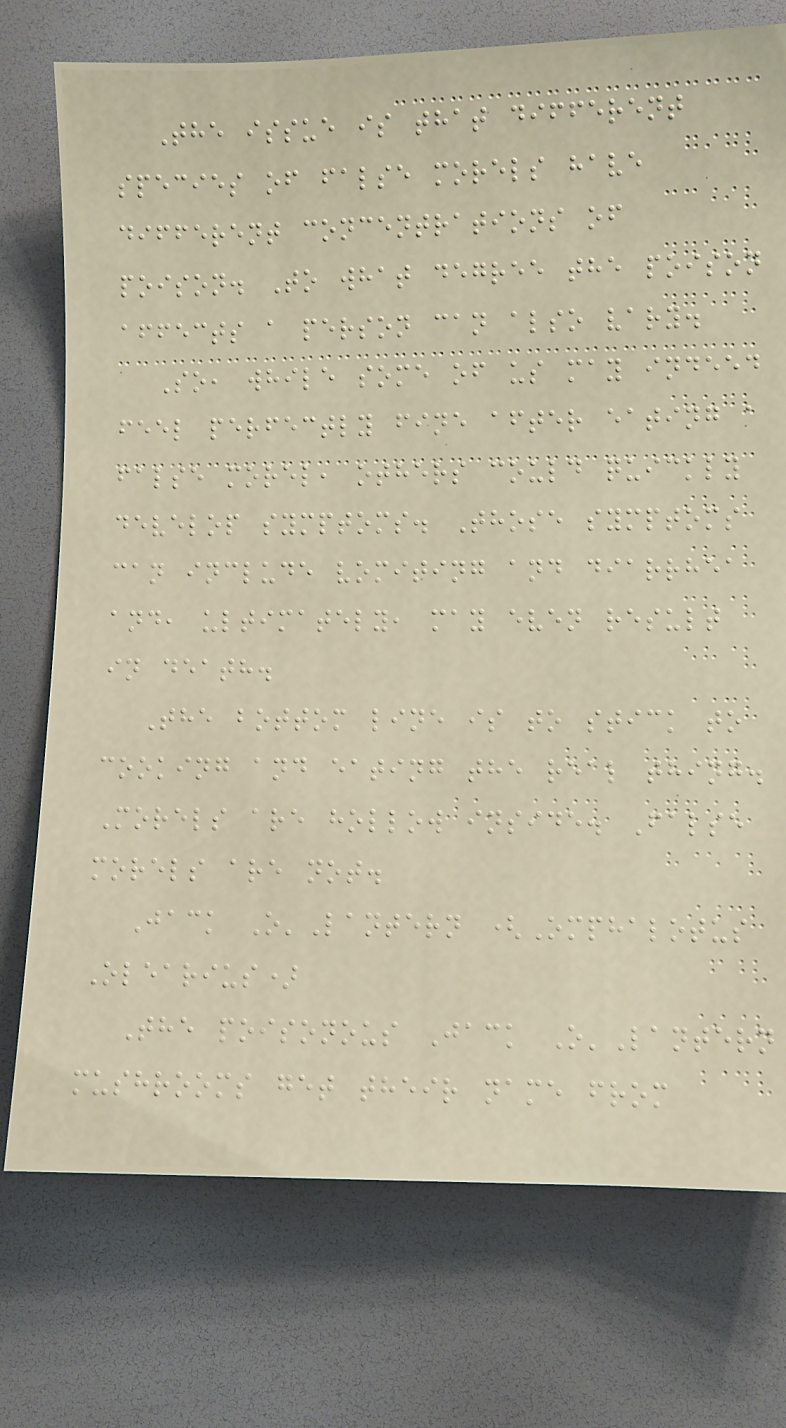The issue is that different
species of false morels have
different concentrations of
poison. To what degree the poison
affects a person can also vary.
So, while some of us may indeed
feel perfectly fine after eating a
false morel, others could quickly
develop symptoms. Those symptoms
can include vomiting and diarrhea
and, ultimately, may even result
in death.
The bottom line is to stick to
cooking and eating the real thing.
Morels are hollow inside. False
morels are not.
Jack O'Lantern (Omphalotus
Olearius)
The poisonous Jack O'Lantern
mushrooms get their name from
